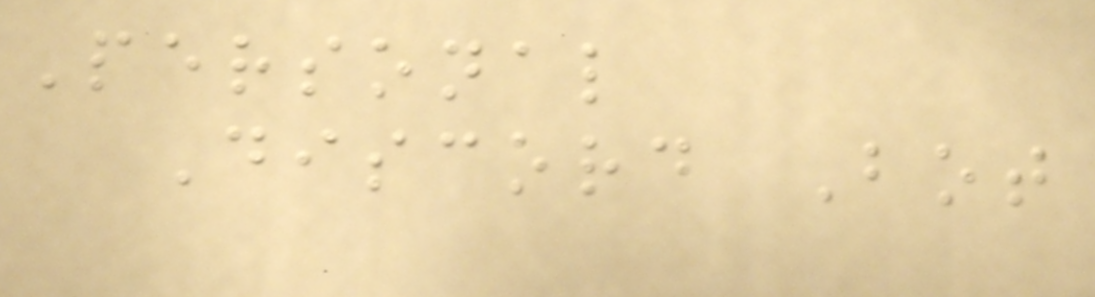Personal
Discord Bot
